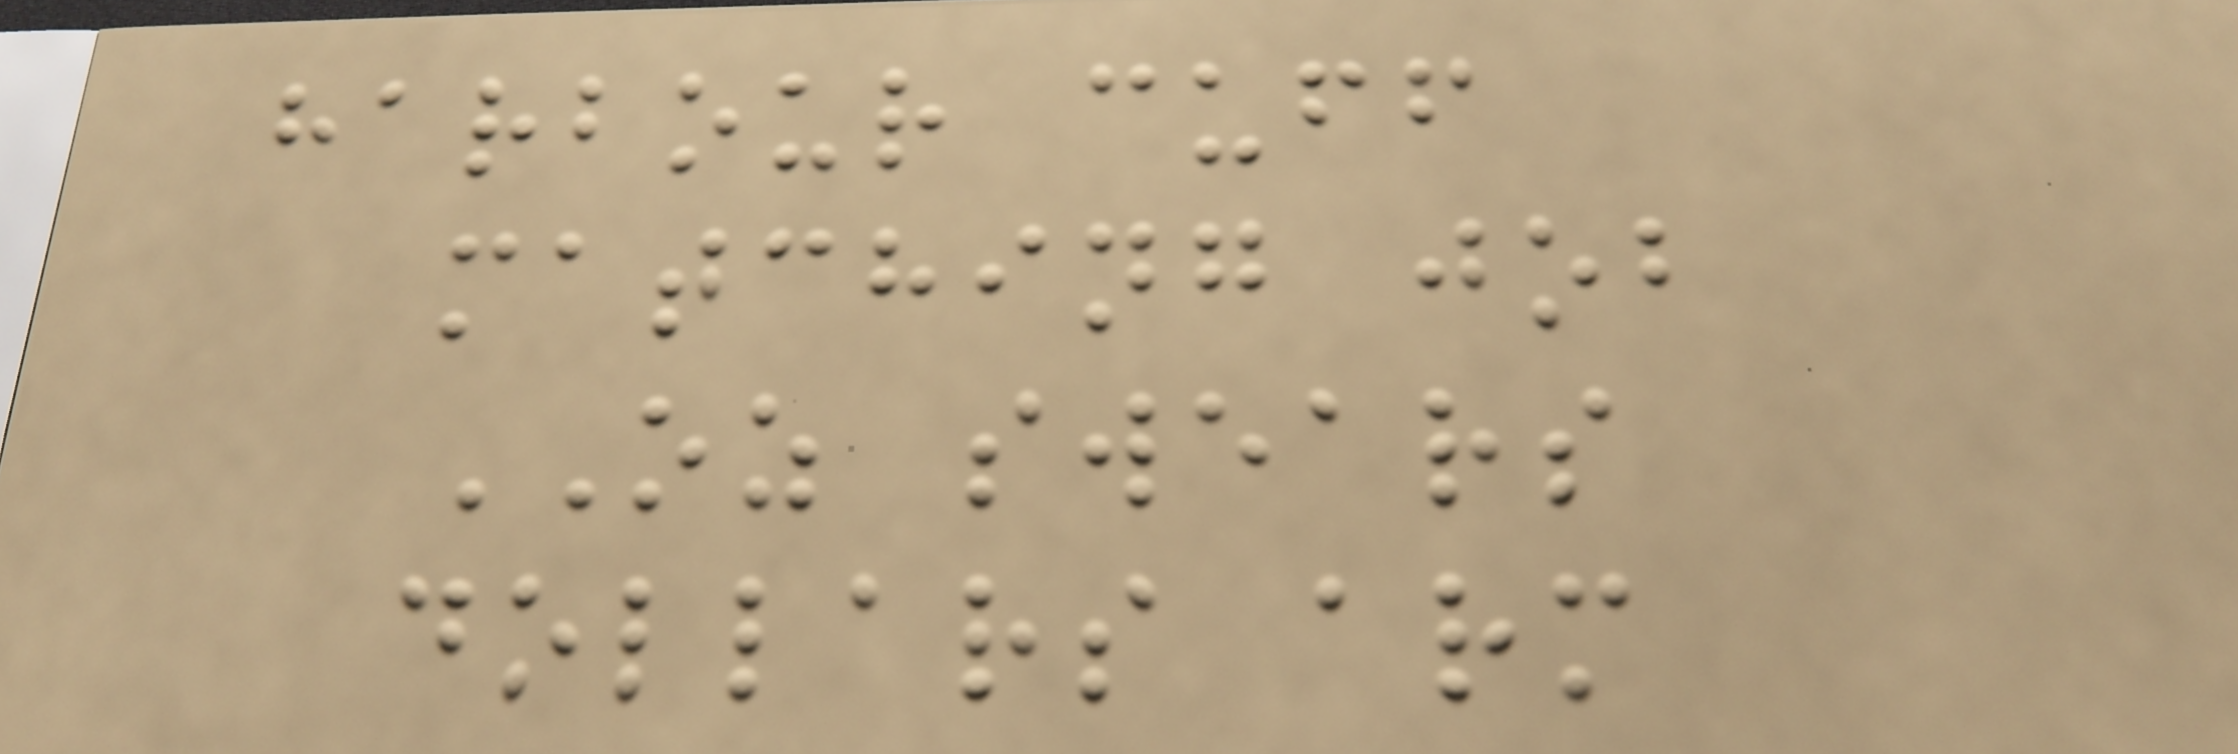harbour cuff
matching job
OZ swears
dollars arm
